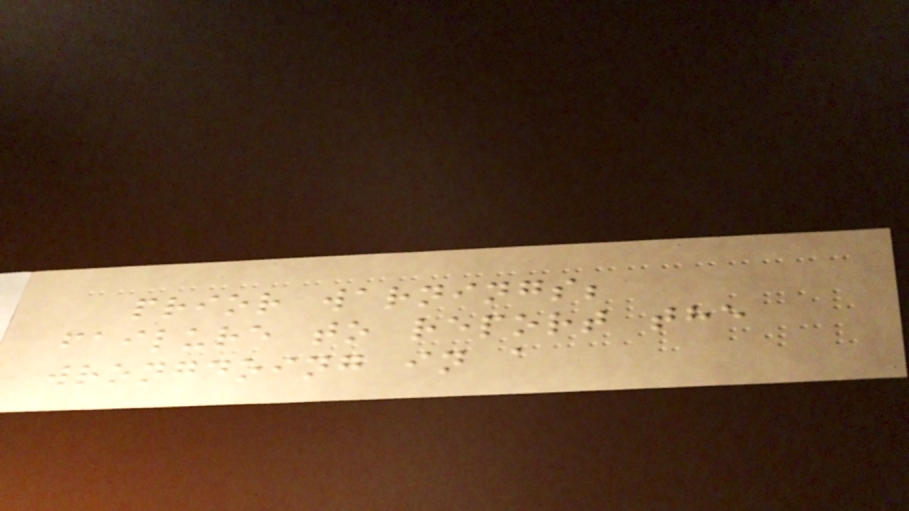prior warnings;
failure to report the
wrongdoing in a
